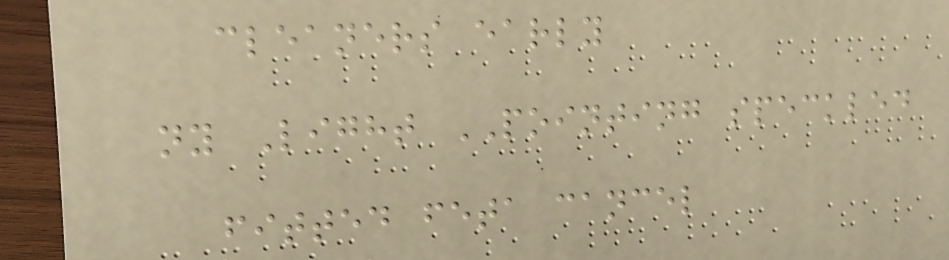cleaners early
ny Light POINTING speckled
fitted feta cancel
